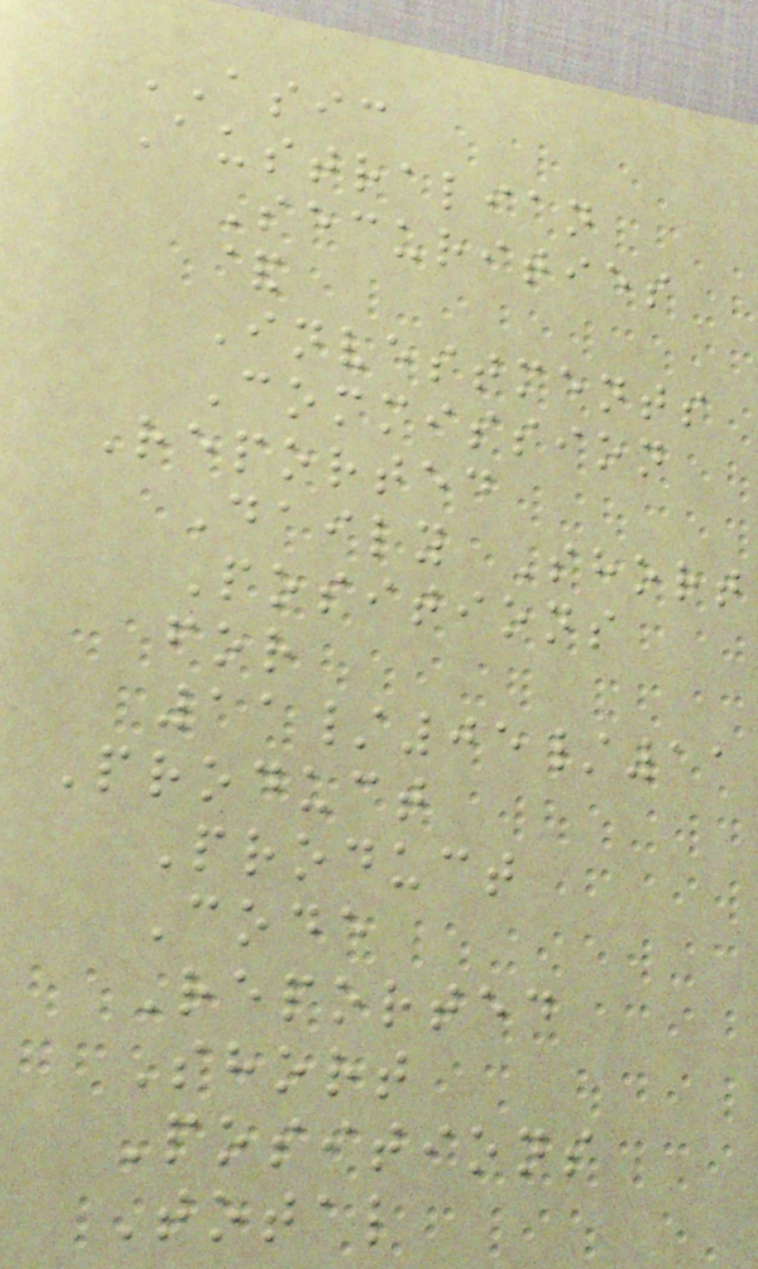ASIC
Australian
Securities
&
Investments
Commission
Reported
Daily Short
Positions
for
11/05/11
Product
Product
Code
Reported
Short
Positions
Total
